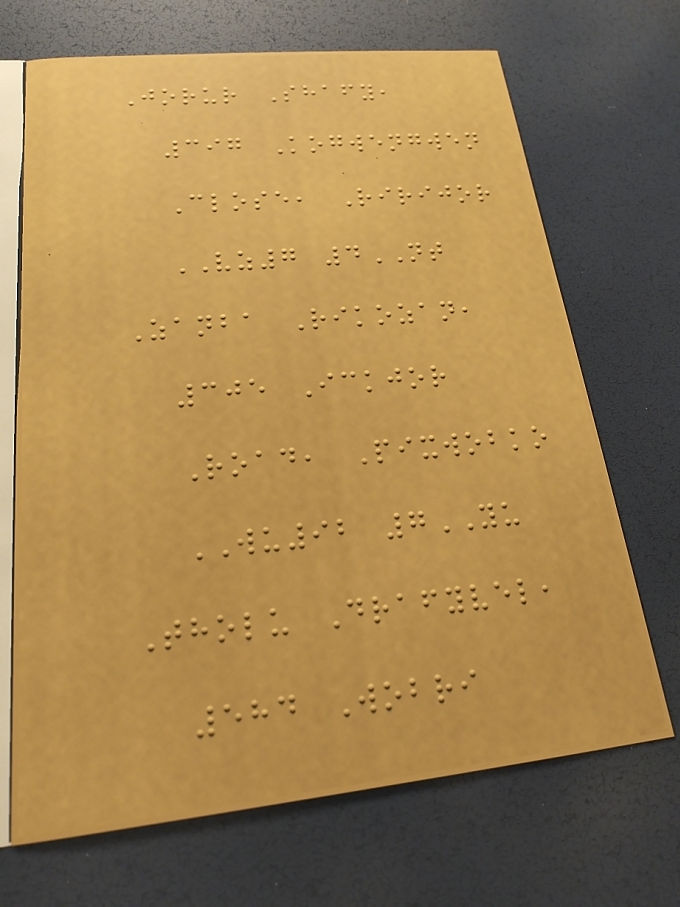Jorur Shafy,
397 Kogwengwen
Close, Ririjor
VZ7 4NT
Zanba Rikozan,
305 Ickjor
Road, Pixwobko
WU92 7YU
Tholu Drafyvel,
584 Wobri
